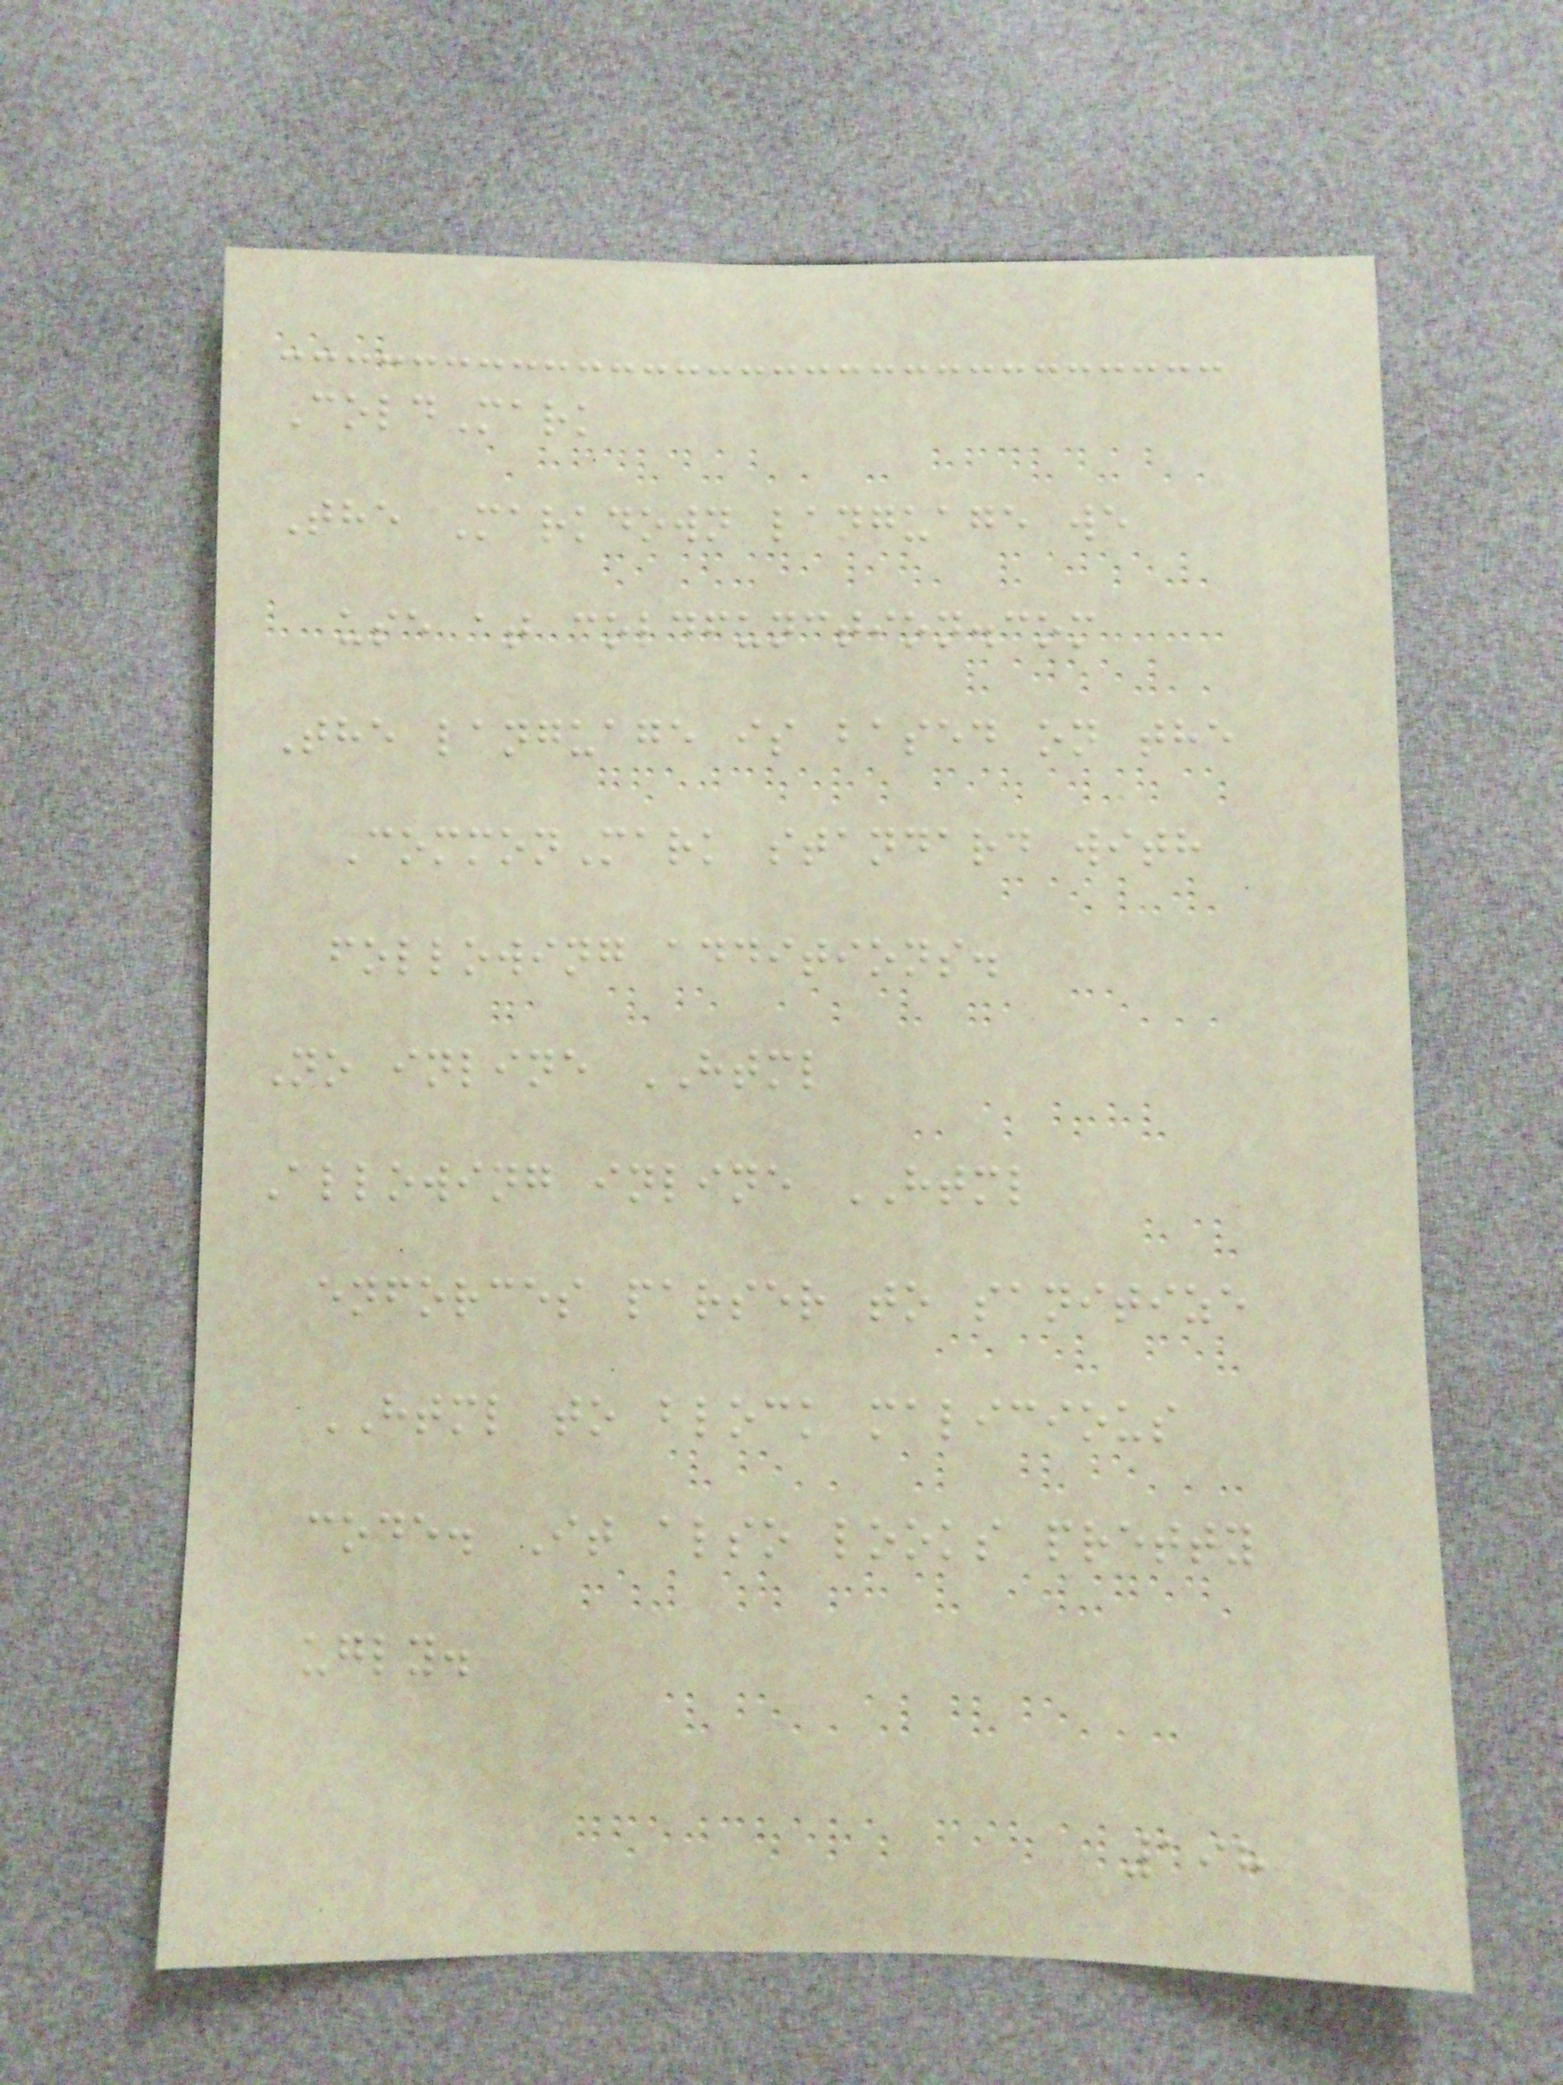ColdMark
The Markdown language we
use at coldfunction.com
The language is based on the
CommonMark standard with
following additions.
No inline HTML
Allowing inline HTML
enforces parser to sanitize
HTML to block malicious
code. It also looks pretty
ugly.
198
